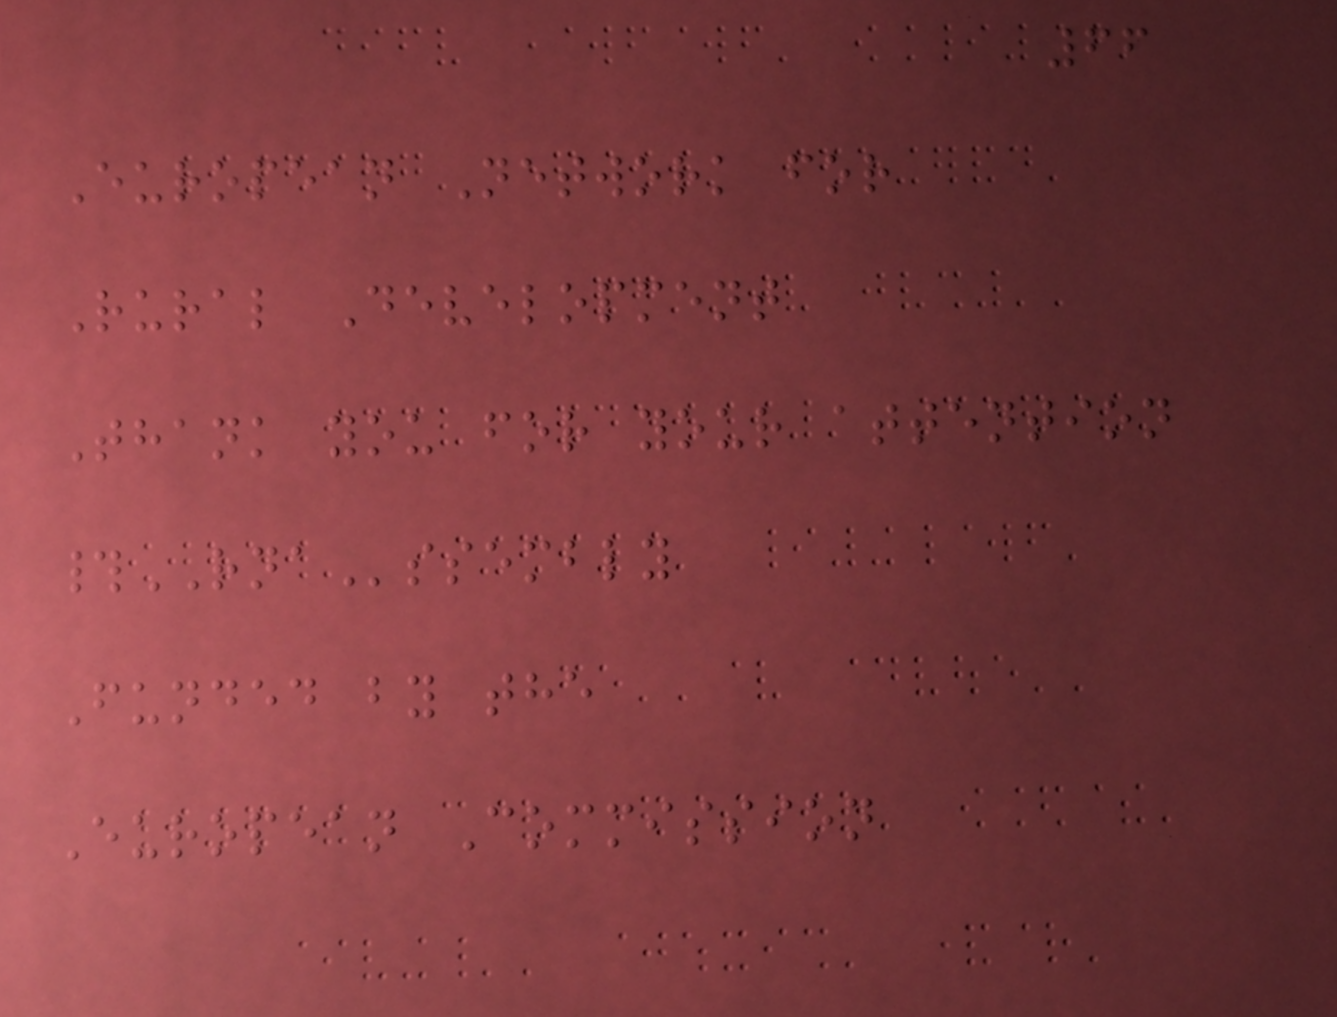66
European Network for
Rural Development
Thank you for your attention
#RNAssembly
Funded by the
European Commission
